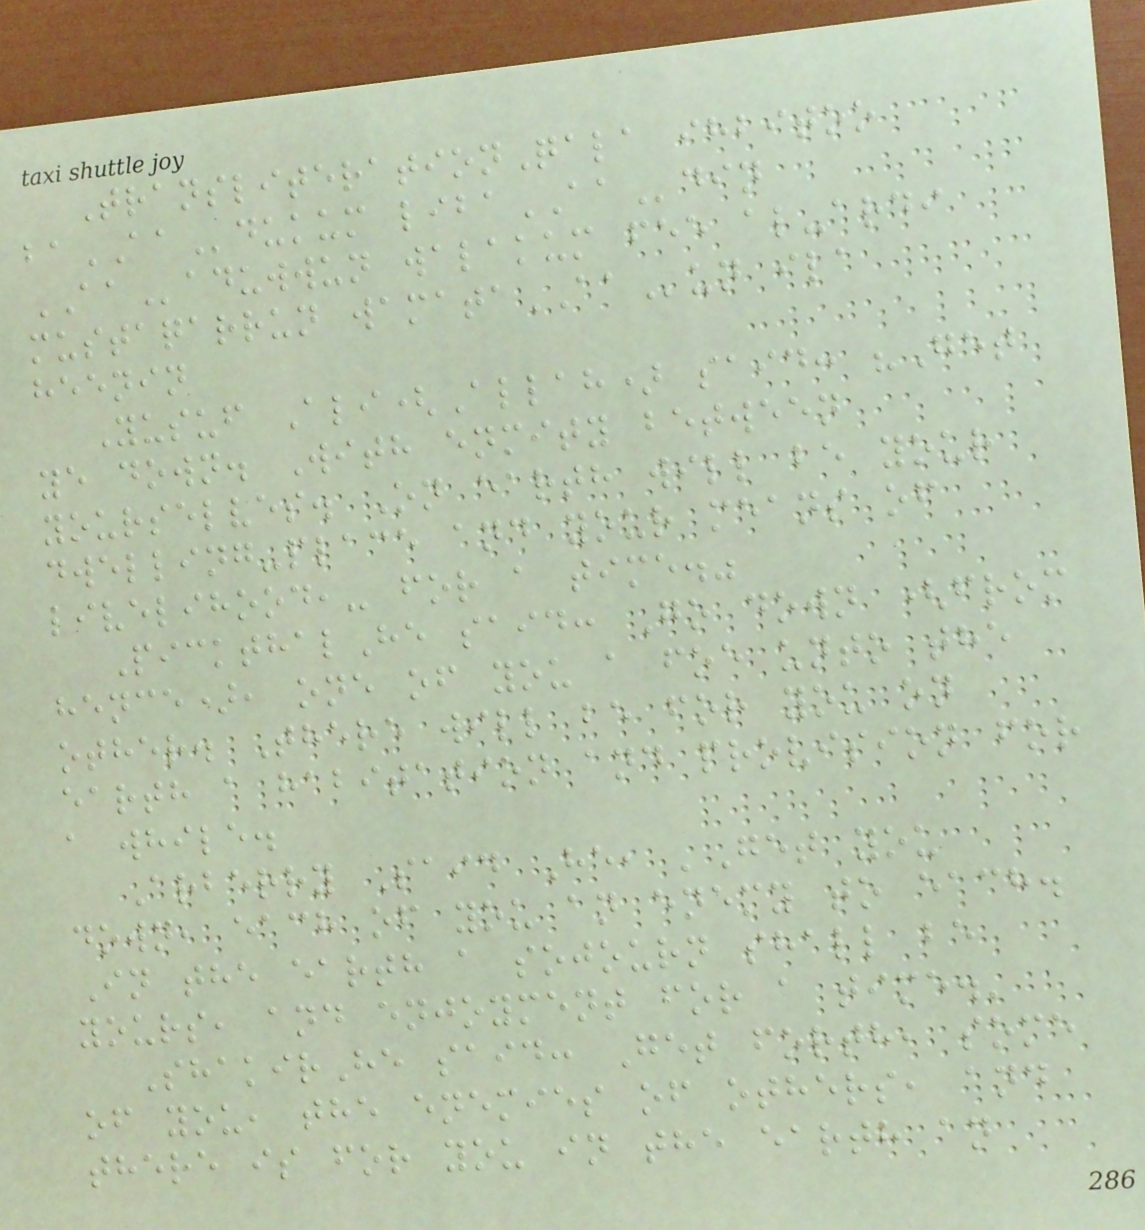TransliterationQala ihbitoo
baAAdukum libaAAdin
AAaduwwun walakum fee al-ardi
mustaqarrun wamataAAun ila
heenin
Yusuf Ali(Allah) said: "Get
ye down. With enmity between
yourselves. On earth will be your
dwelling-place and your means of
livelihood,- for a time."
PickthalHe said: Go down (from
hence), one of you a foe unto the
other. There will be for you on
earth a habitation and provision for
a while.
Arberry Said He, 'Get you
down, each of you an enemy to each.
In the earth a sojourn shall be
yours, and enjoyment for a time.'
ShakirHe said: Get forth, some
of you, the enemies of others, and
there is for you in the earth an
